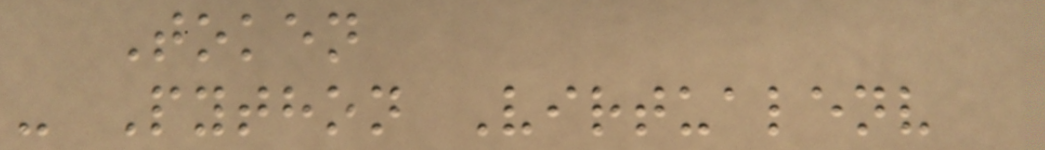Token
- Python Virtualenv
